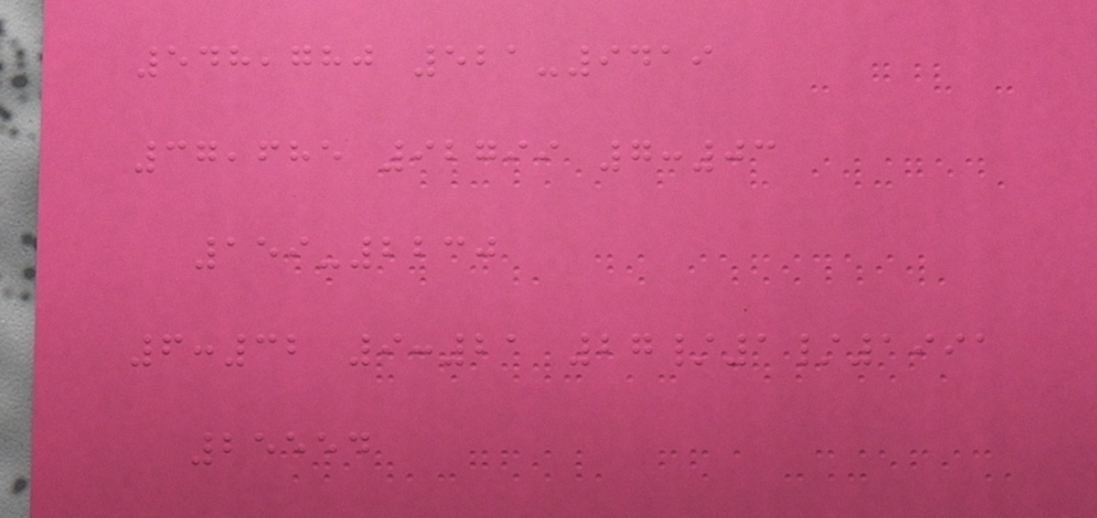548,780 521-9419
37,685 92799 7:03
159-2230
6:32 9:21 27/1/1991
25554
